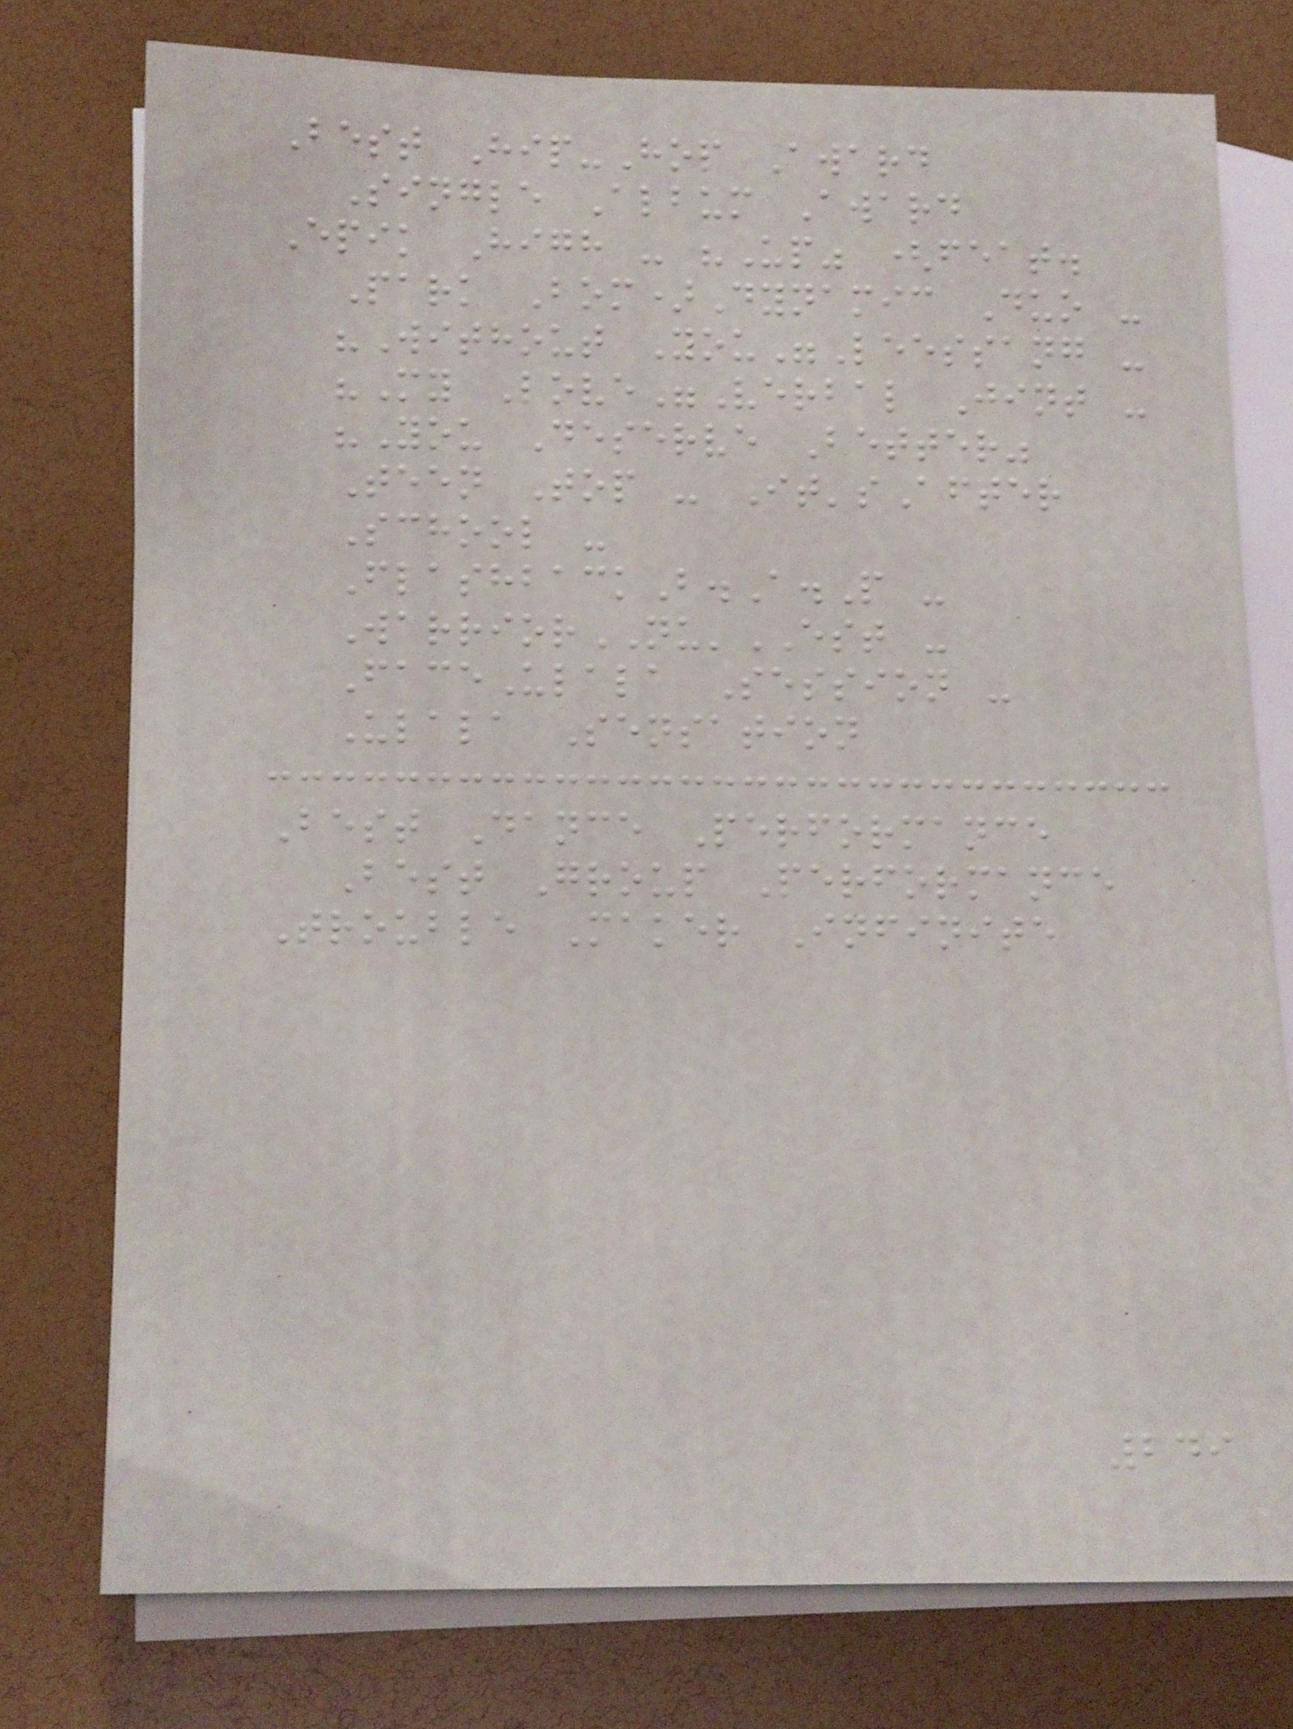Best Hip-Hop Award
Single Album Award
Epik High - "Up" (feat.
Park Bom)Dynamic Duo -
"Without You"Leessang -
"My Love"Verbal Jint -
"You Deserve Better"
Teen Top - It'sAfter
School -
FlashbackB.A.P -
WarriorNU'EST -
FaceUlala Session -
Ulala Sensation
Best Dance Performance
Best Group Performance
Trouble Maker Infinite
249
